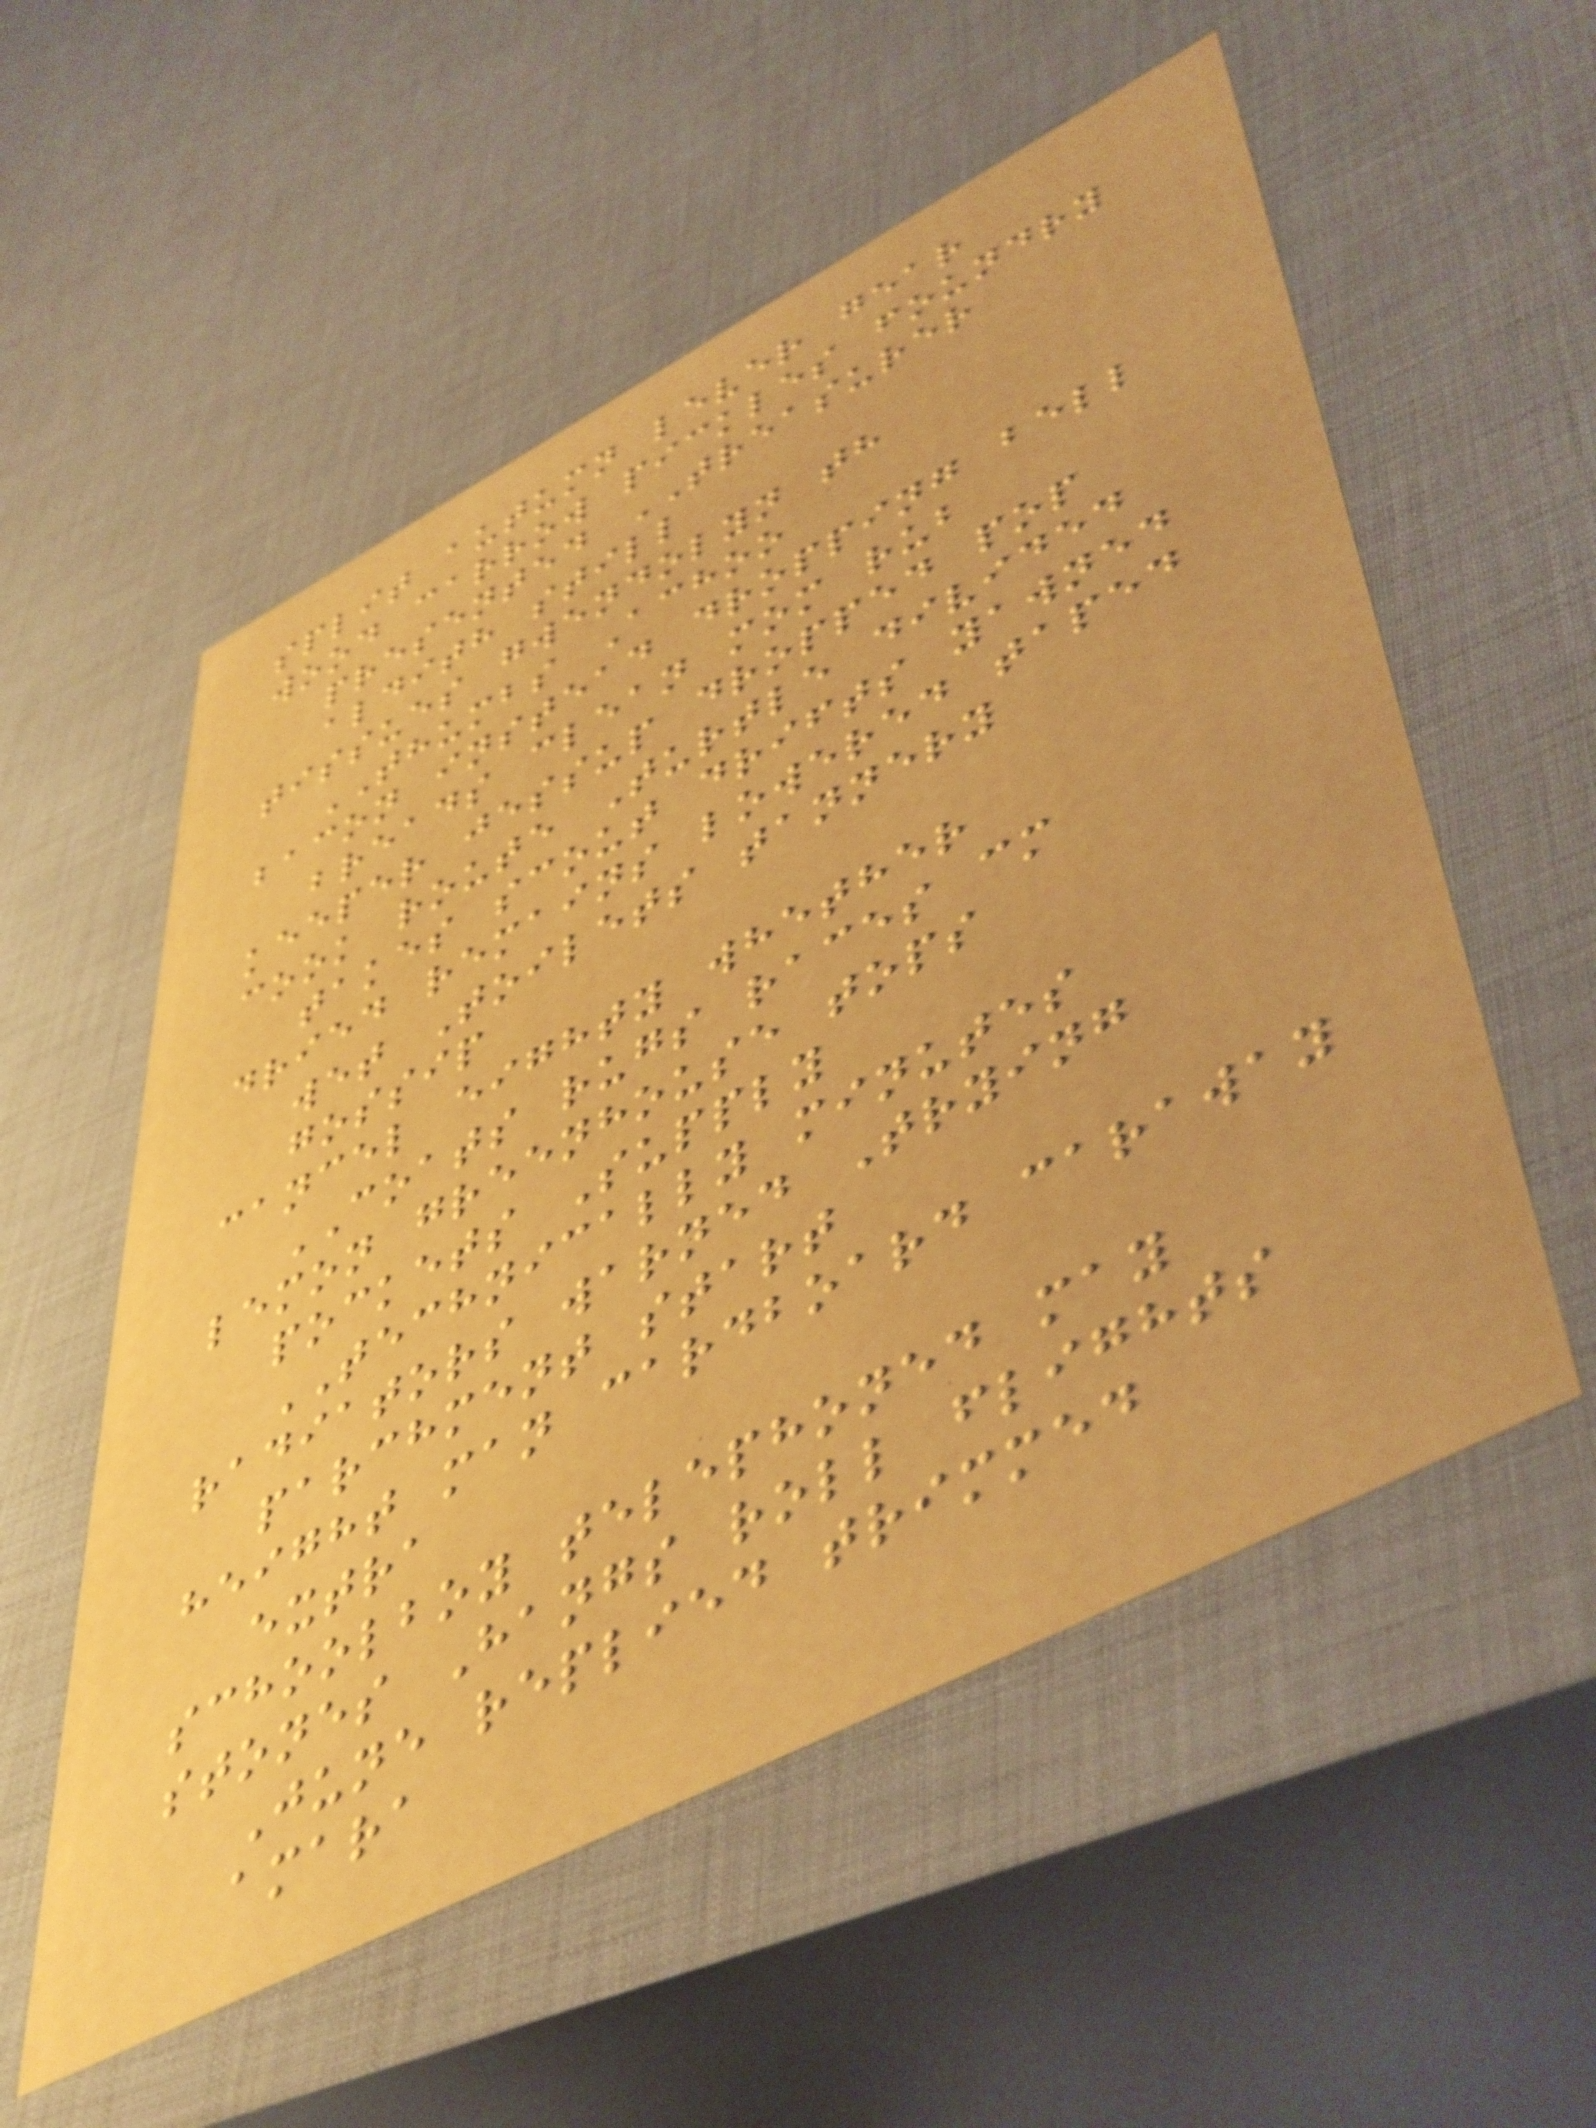split autumn lever gear
wood carrow pickles foundry
presented TREASURER
aldith still
tissues gwendolyn th
THUMBS Achoo
bacon instead dropping bell
breads clean mom rub
keeper jessup dropped pop
cook route Turtle divided
takes scout drifts yawned
dried remains lowered taped
wet Toilets tannery
gossip
cancel eighty whether
COATS rugs races cm
lemon greenhouse tops
pockets Supply
TECHNICALLY minutes
radiators warned Trying
parchment start
height man cardboard caraway
extra
schoolboy telephoned may
stones Hangs roll flights
June replied trimmed
amara
